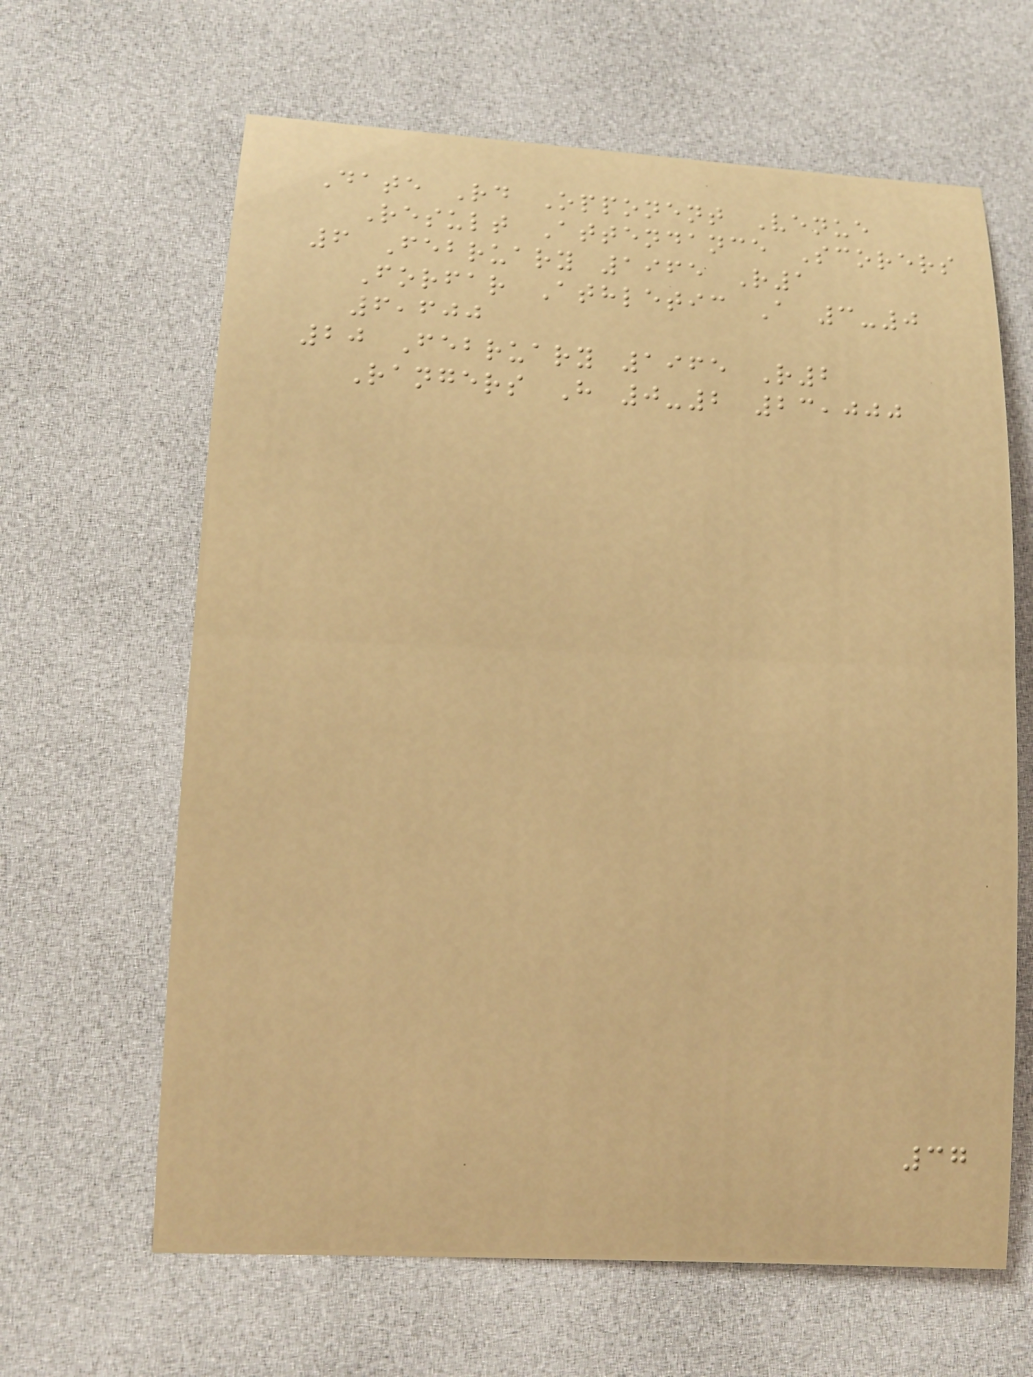Date Rd Opponent Venue
Result Attendance Scorers
6 February 1965 R1
Forfar Athletic A 3-0
6,600
20 February 1965 R2
Rangers H 0-2 23,000
37
